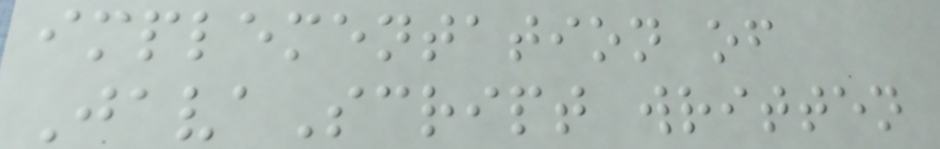implementation of
JavaScript written
